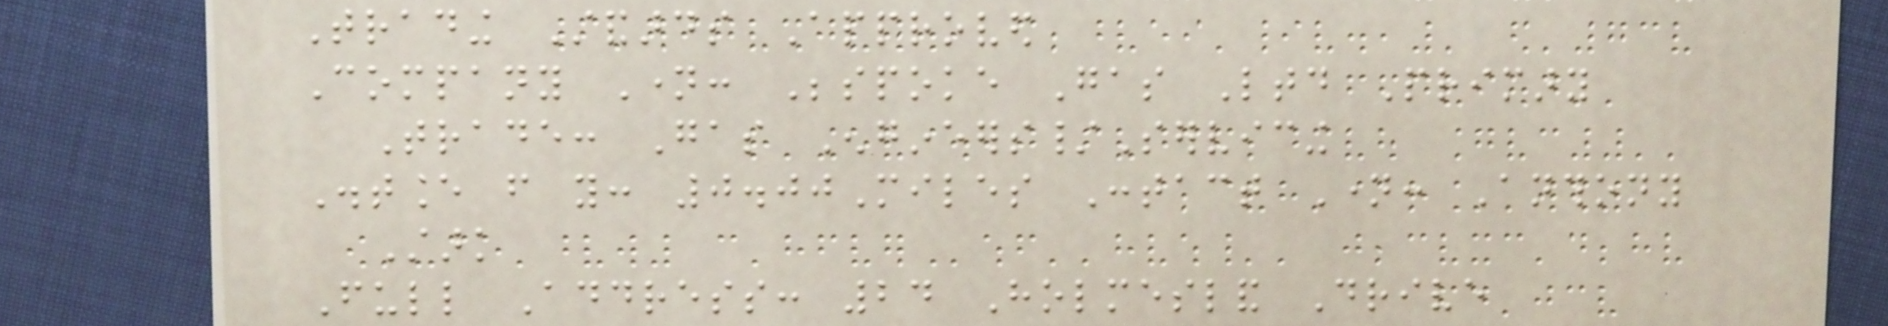Trading Standards Approved
Company Name: Bespoke Gas Ltd Primary
Trade: Gas Engineers/Servicing
Distance from you: 0.00Miles Contact Name: Anthony
Stark
Full Address: 24 Holmesland Drive
